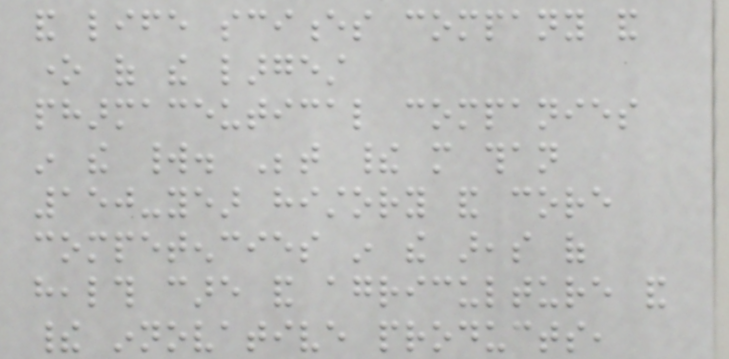and life sciences company and
one of the largest
pharmaceutical companies
in the world. Between their more than
150-year history and core
competencies in the areas of
health care and agriculture and
their innovative products,
